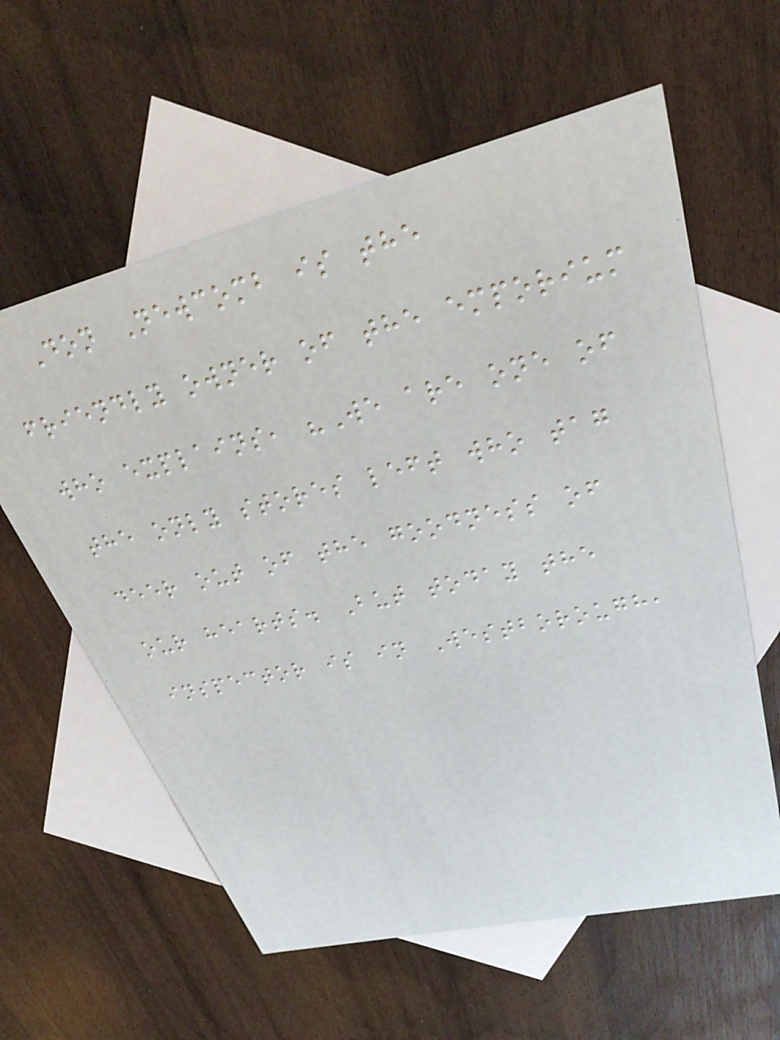Don Newcomb is the
friendly owner of the emporium
who explains, "We are one of
the only stores left who tag
deer out of the goodness of
our hearts. But today the
inspector is in Westborough,
